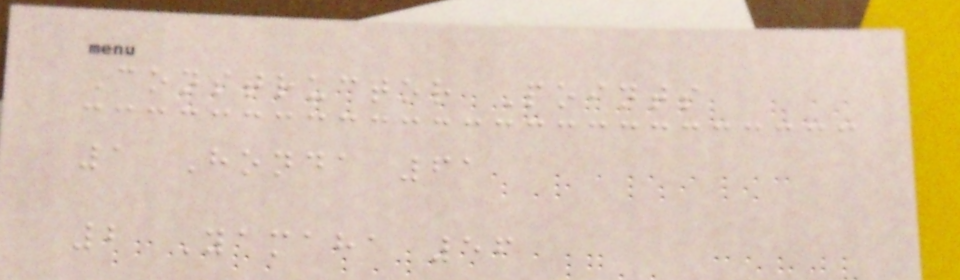Constructor Points
1 Honda 61
2 Yamaha 56
